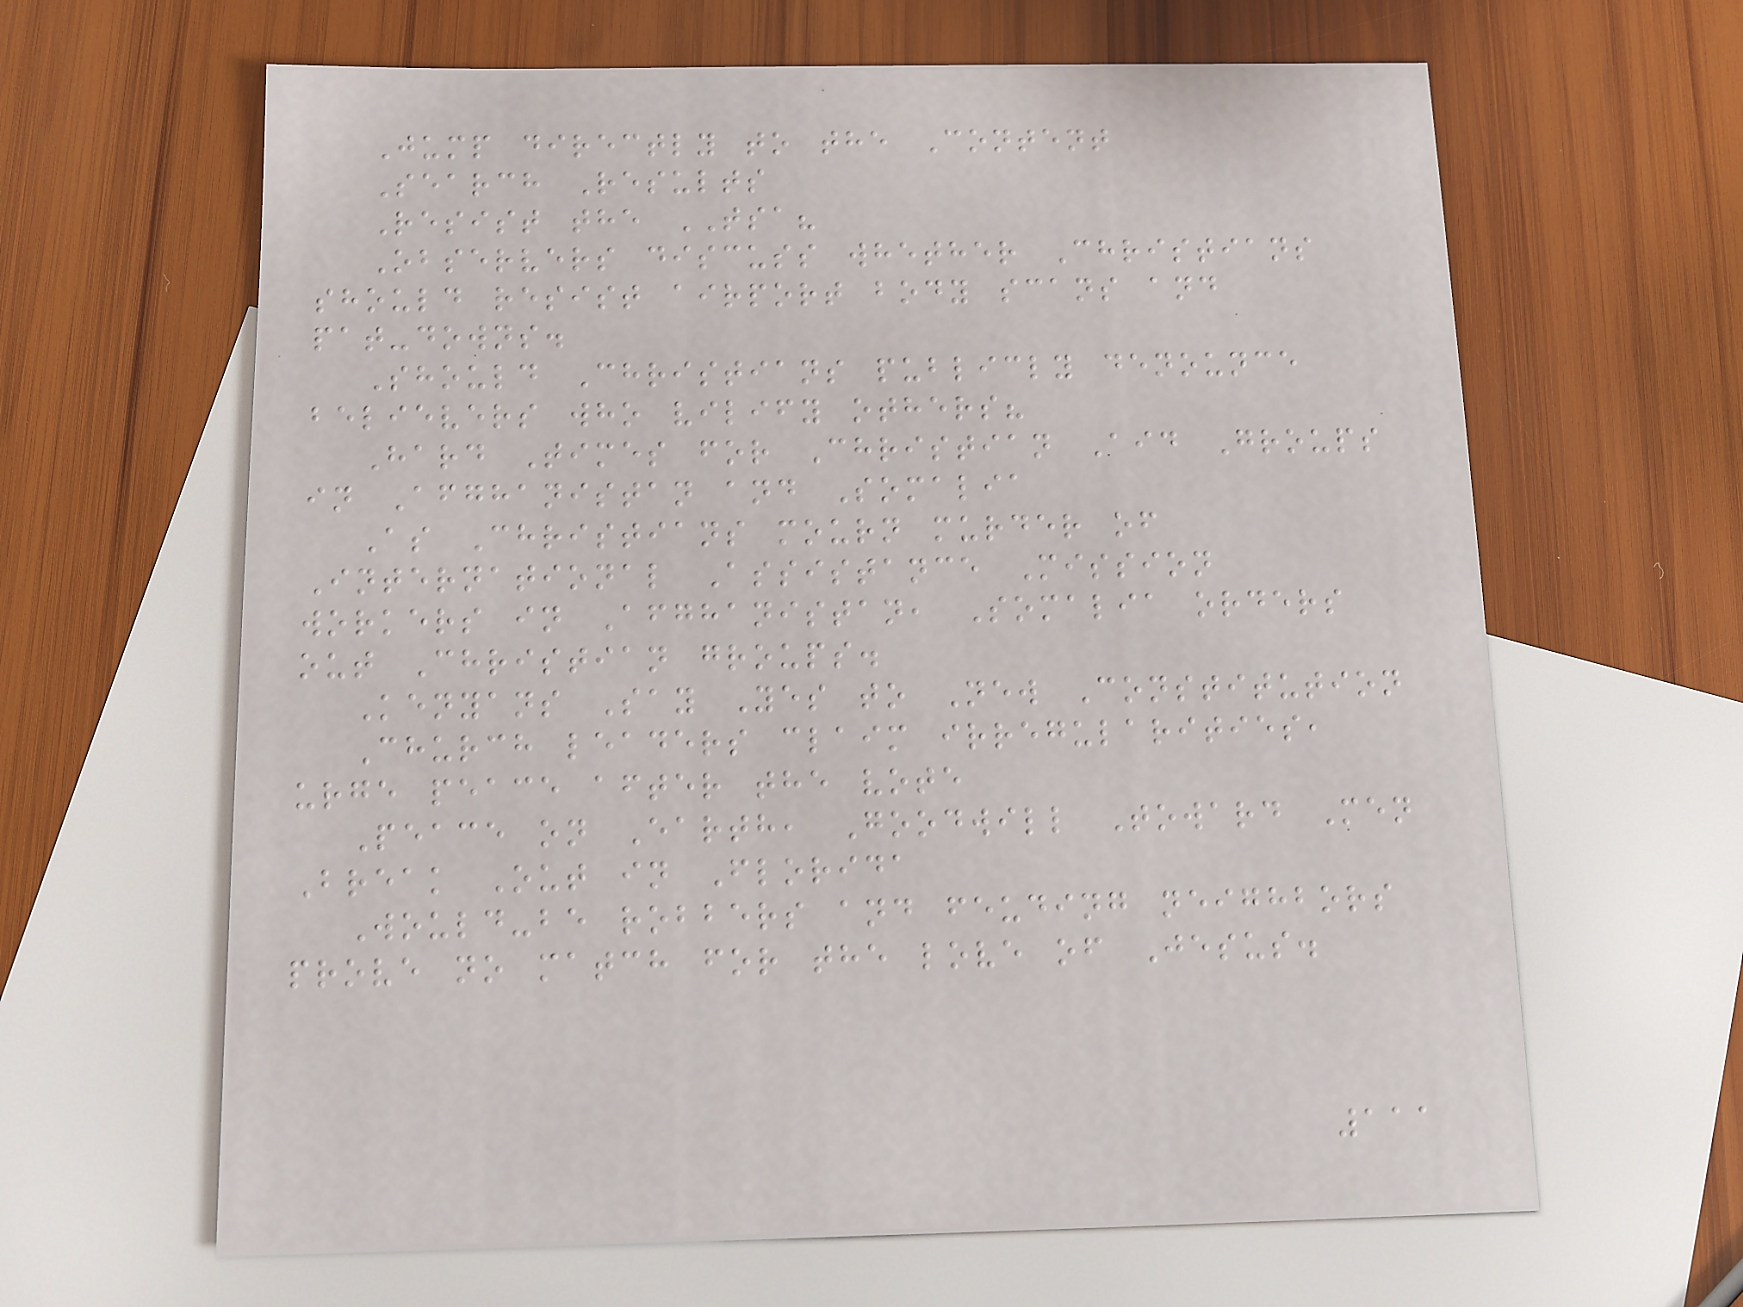Jump directly to the Content
Search Results
Resist the TSA?
Observers discuss whether Christians
should resist airport body scans and
pat-downs.
Should Christians publicly denounce
believers who vilify others?
Hard Times for Christian Aid Groups
in Afghanistan and Somalia
As Christians mourn murder of
International Assistance Mission
workers in Afghanistan, Somalia orders
out Christian groups.
Kenyans Say Yes to New Constitution
Church leaders claim irregularities,
urge peace after the vote
Peace on Earth, Goodwill Toward Men
Break Out in Florida
Would-be robbers and feuding neighbors
prove no match for the love of Jesus.
111
